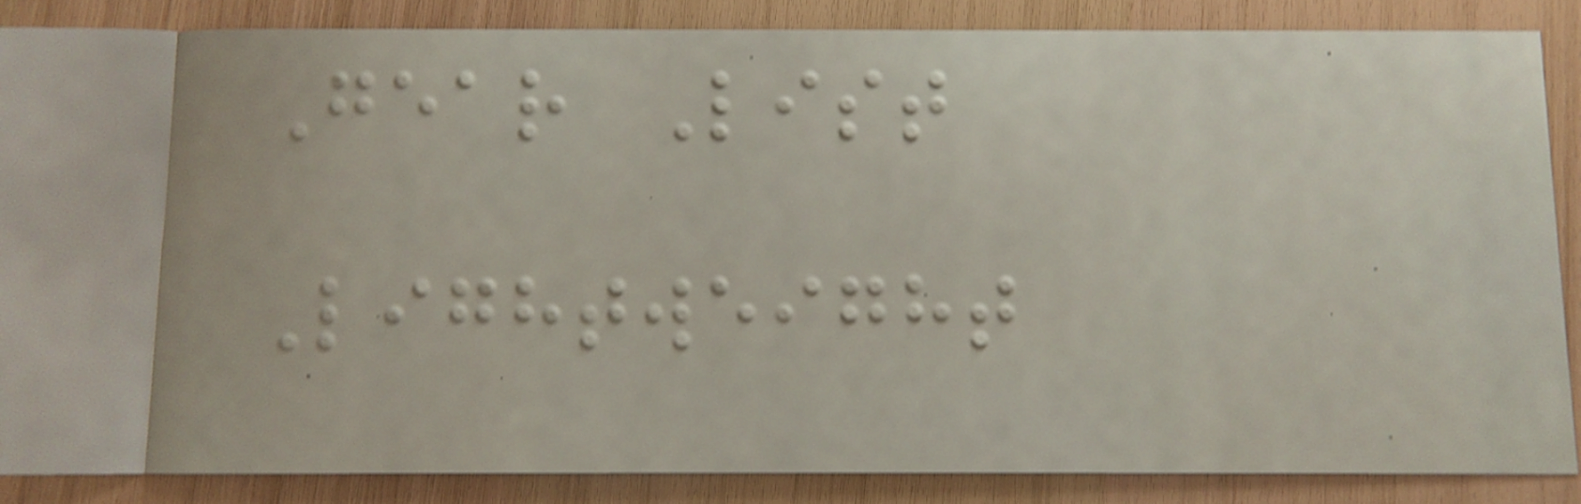Gear List
Lightweight
